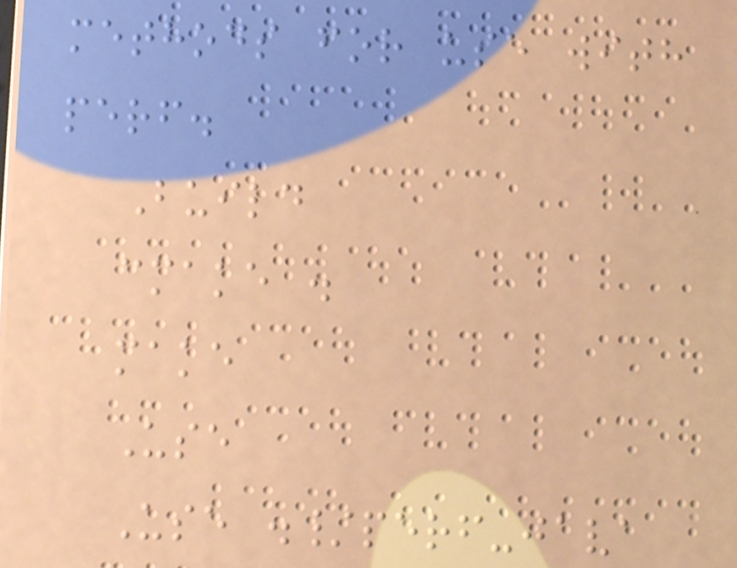methods for use with
perf.
Build
cmake .
make
Use
Use ./perf-java
